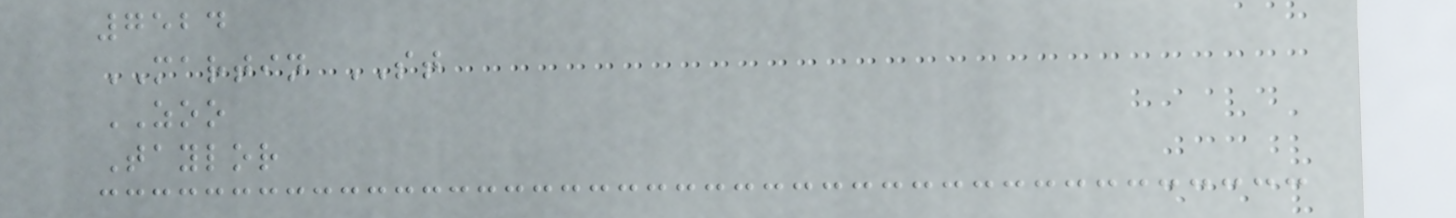7524
MARTIN ST
ZOO
Taylor
